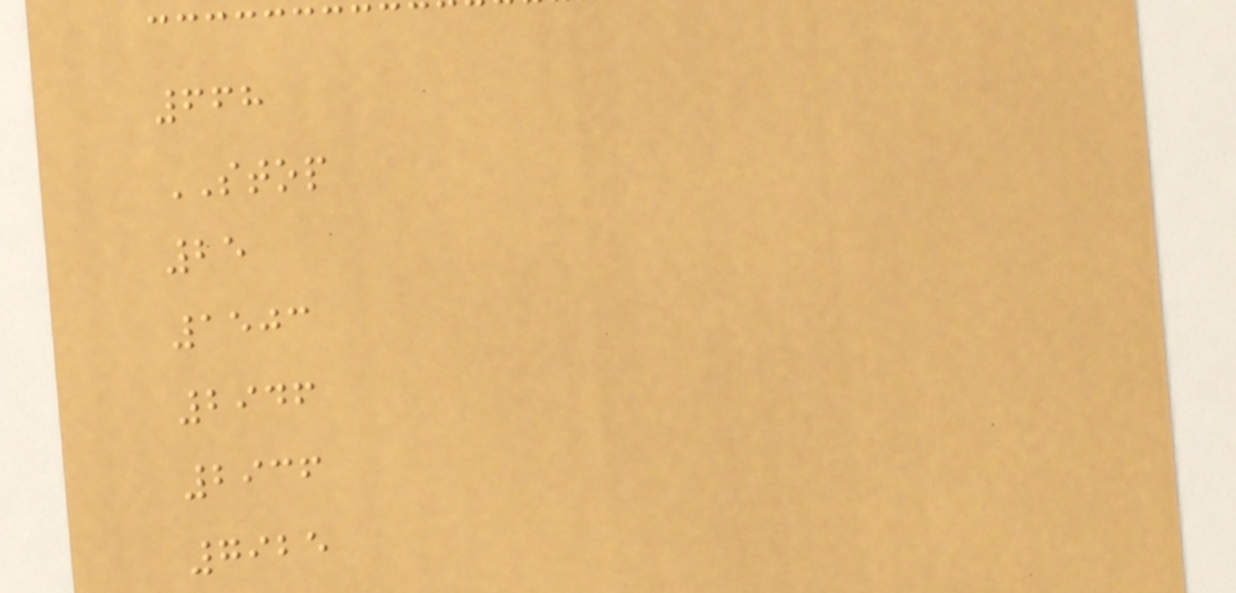668
STOP
25
1503
2946
2936
7925
